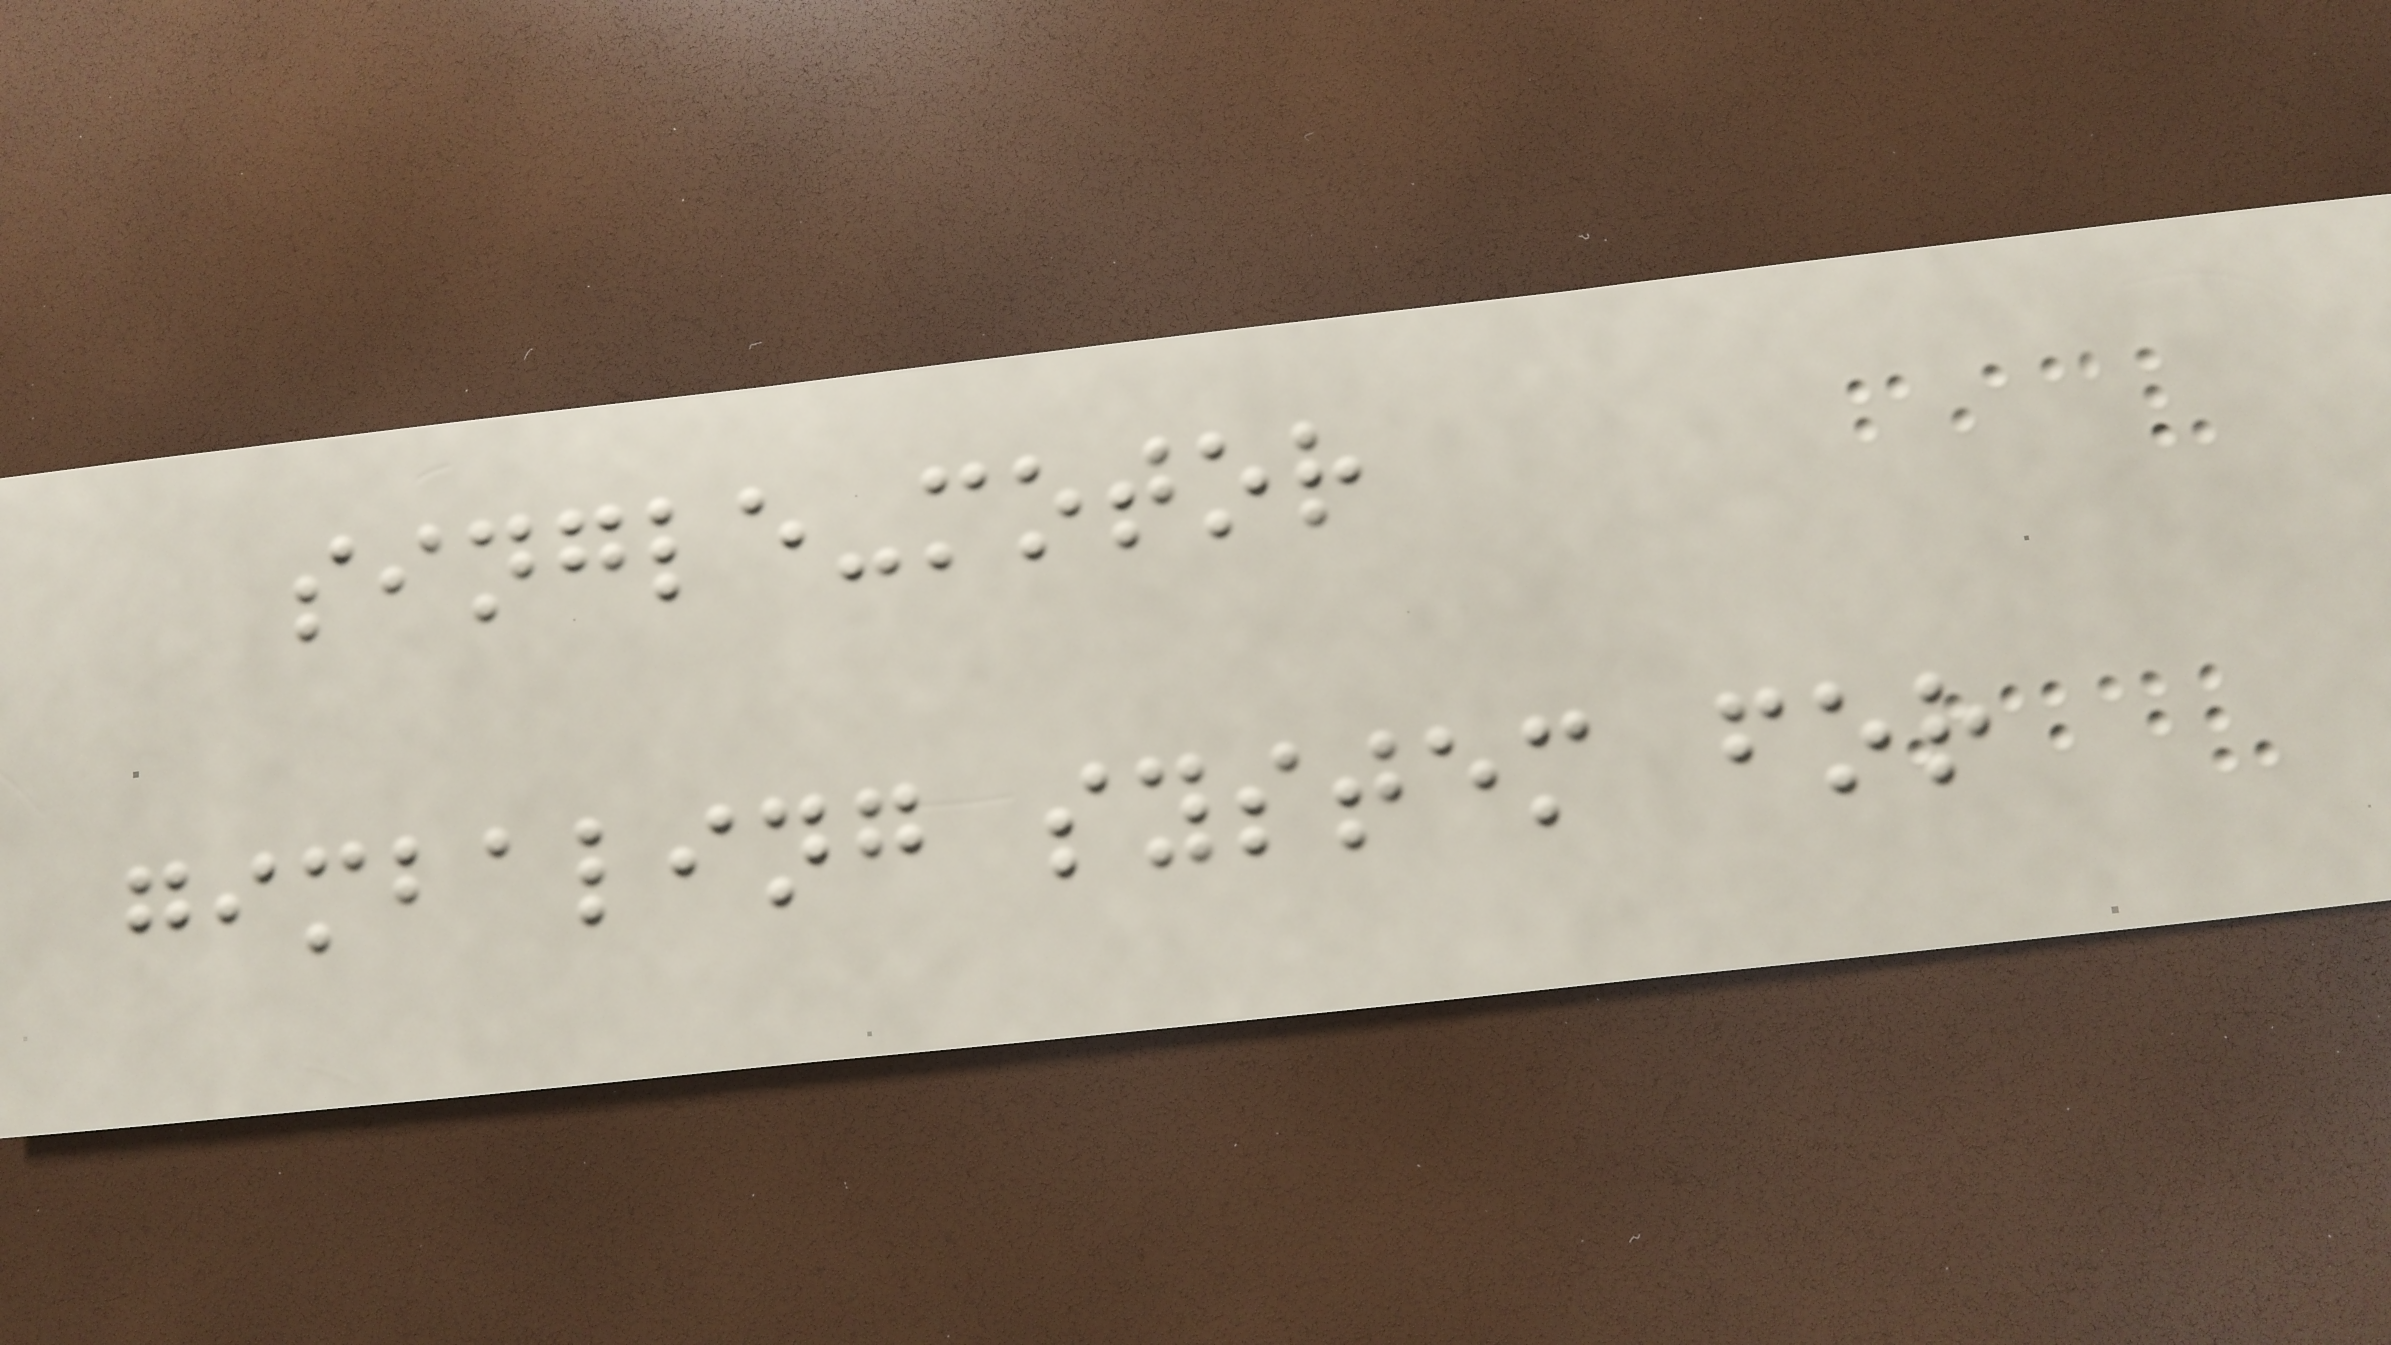single-motor
gimbaling system for
